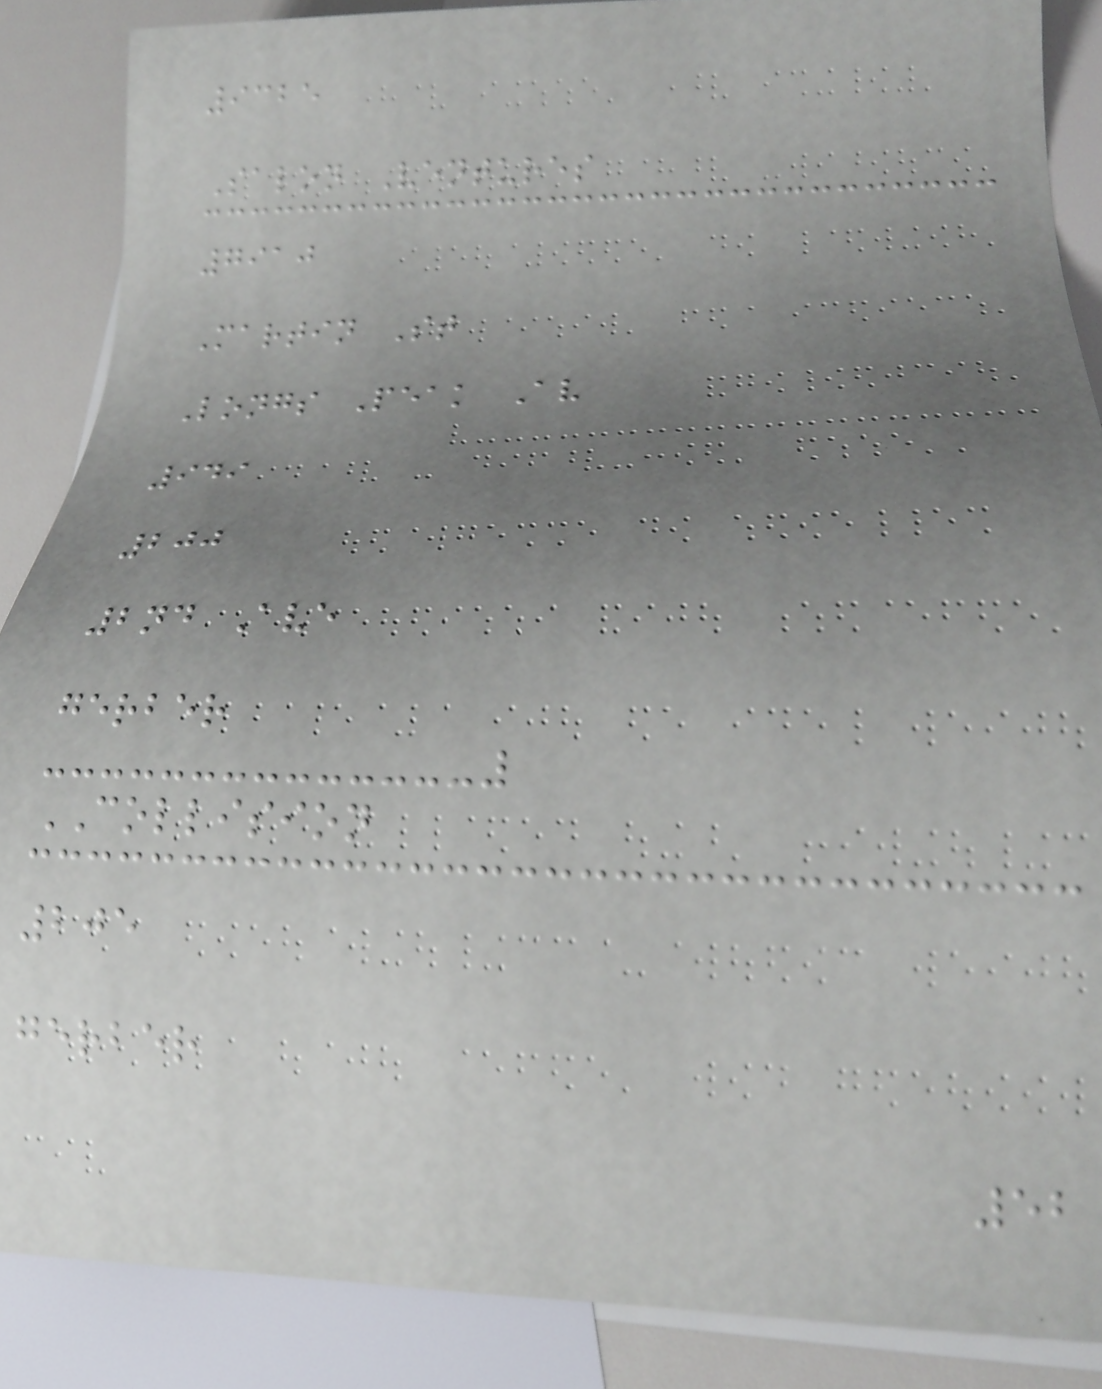9325
Salon Ventures
7910
Martin St
Longs Peak Av
949
200
2nd Ave
gerber
COLLISION
205
gerber
52
